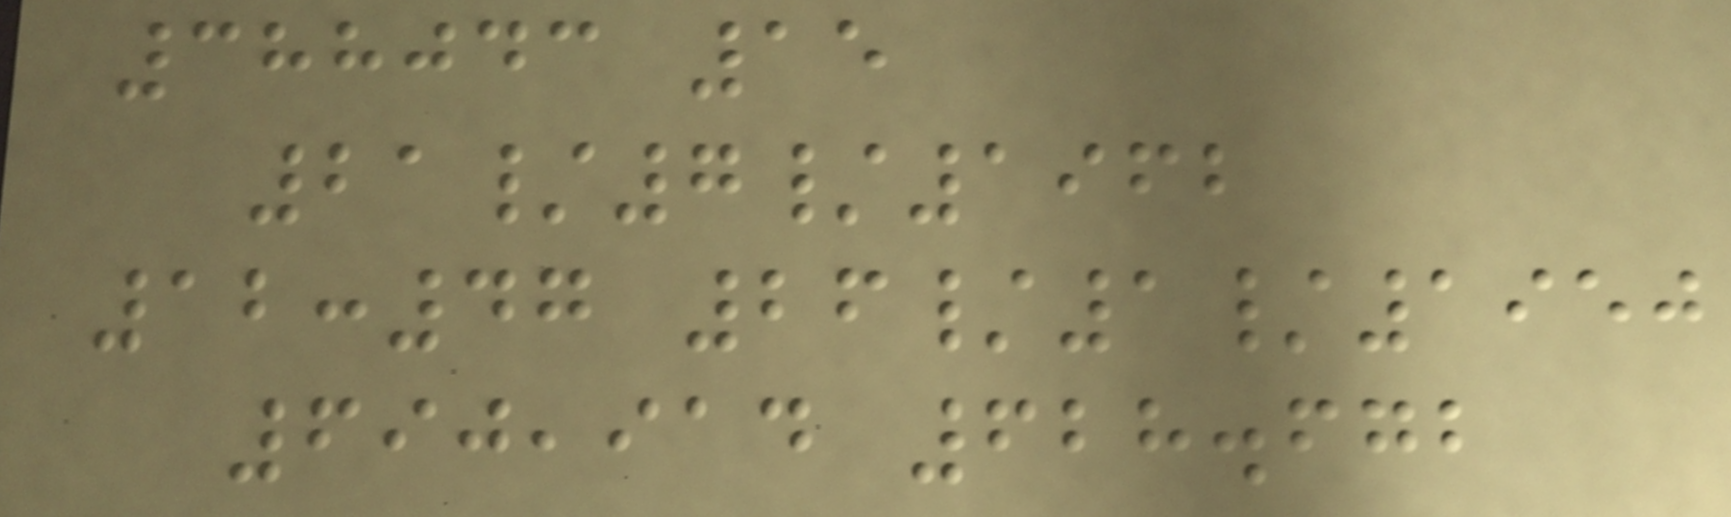388043 15
21/7/1962
12:47 26/1/1950
690,914 628.672
